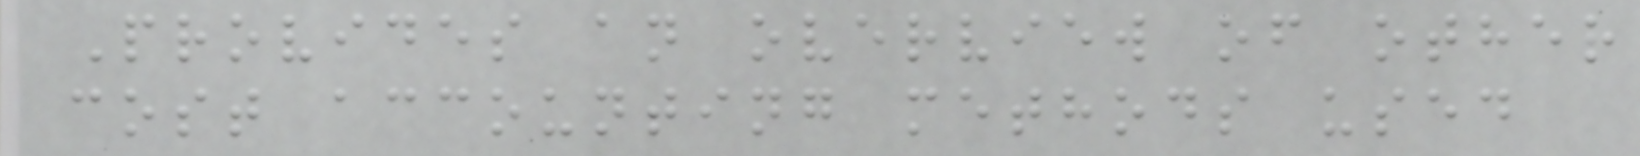Provides an overview of other
cost accounting methods used
